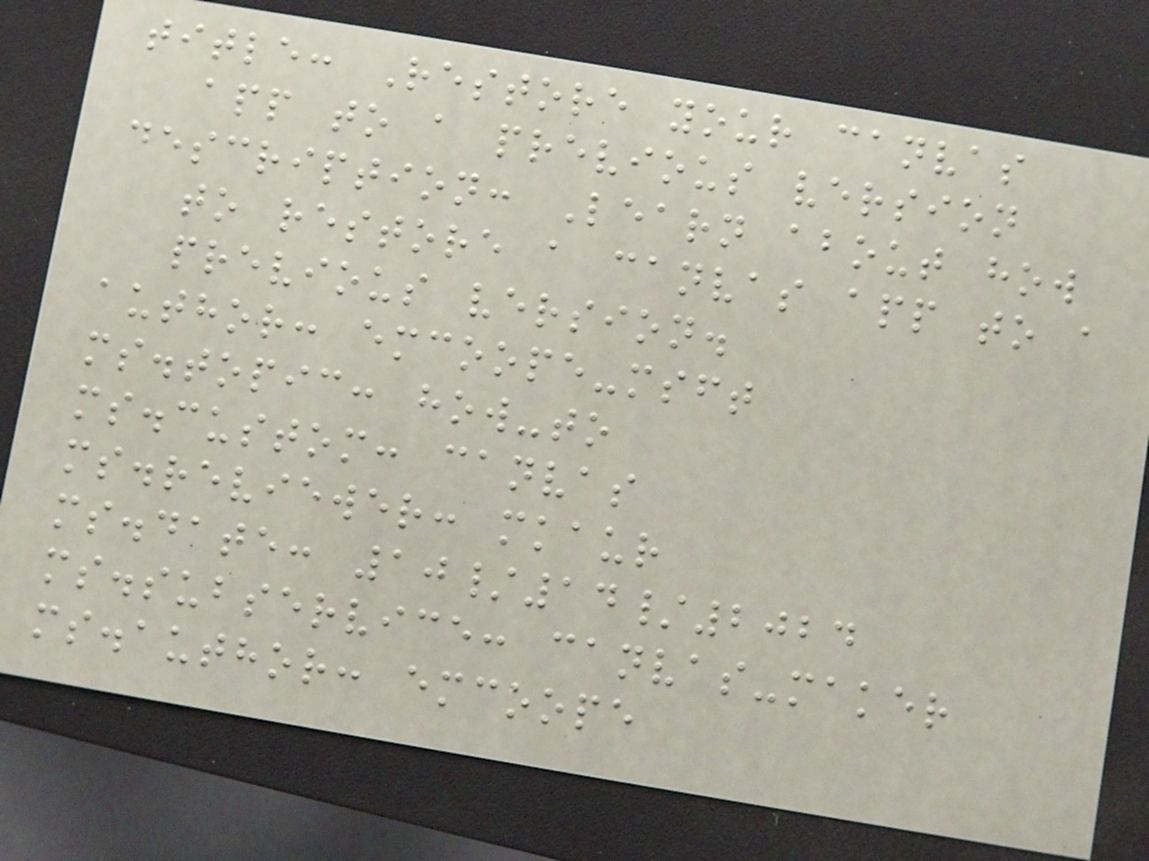title: Restore your canvas
app to a previous version
description: Learn about how
to restore a canvas app to a
previous version.
author: emcoope-msft
ms.topic: how-to
ms.custom: canvas
ms.reviewer: mkaur
ms.date: 10/14/2024
ms.subservice: canvas-maker
ms.author: emcoope
